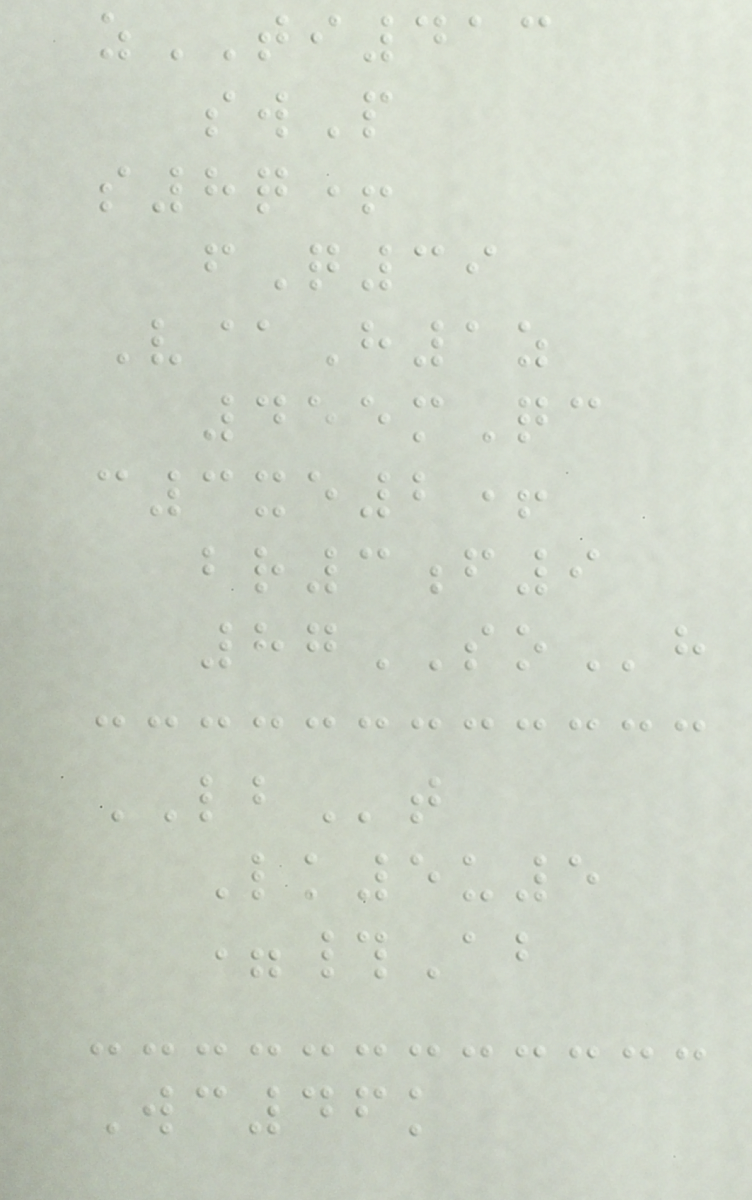zTI413
swP
s8q+
fQ39
V@H1z
455mQc
c3xe2+
br3f9
87SOh
LBt
Lk5u5
=#Ab
Wc46k
